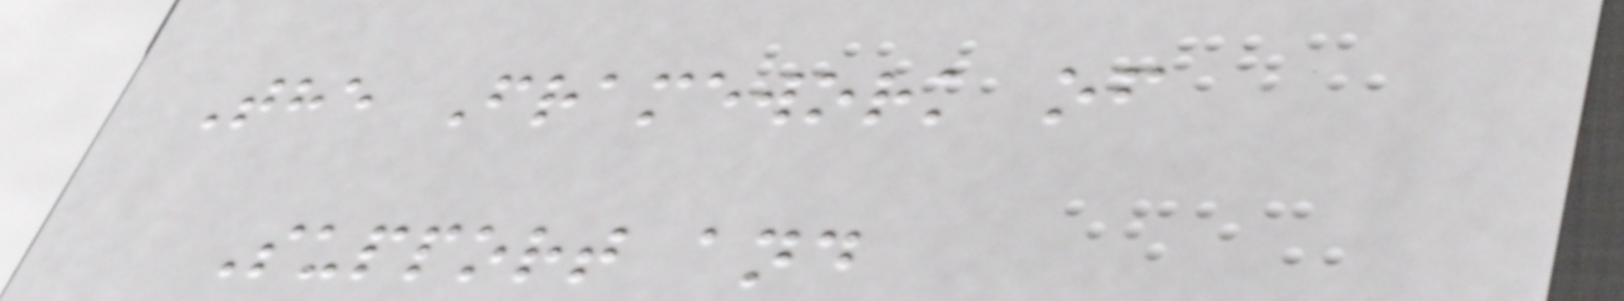The Framework of
Support and
